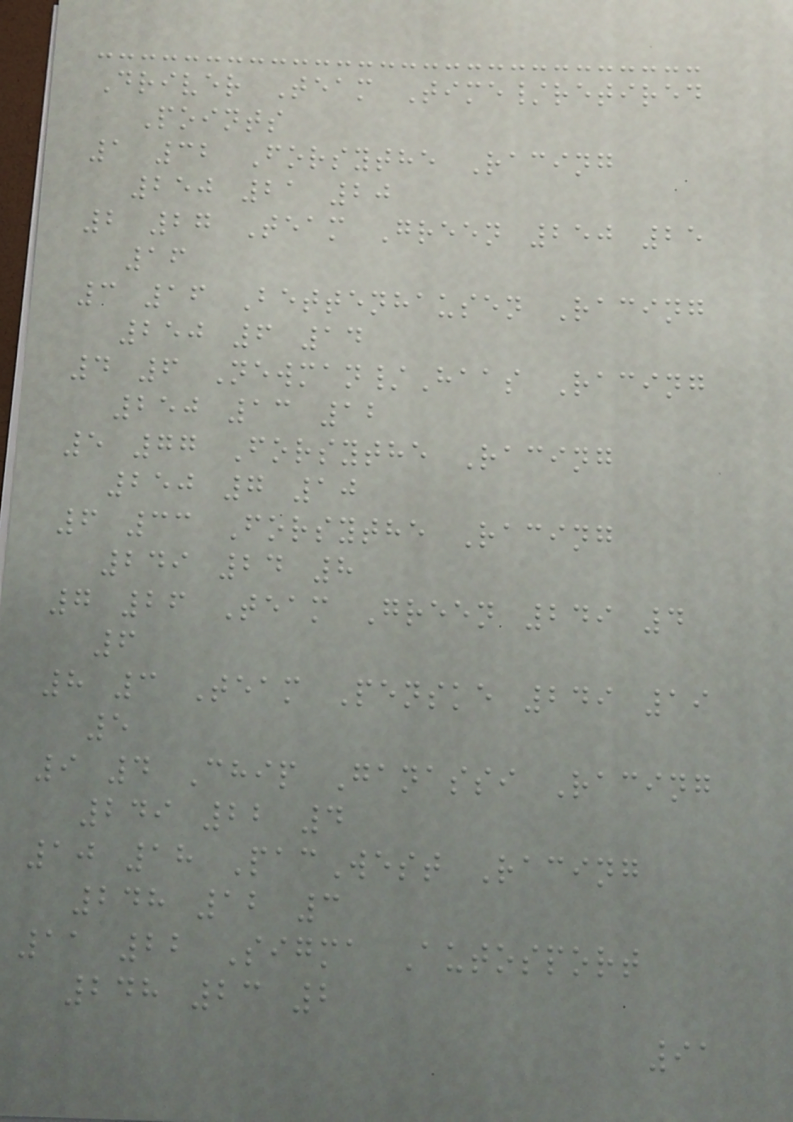Driver Team Time/retired
Points
1 32 Forsythe Racing
250 21 20
2 27 Team Green 250 25
16
3 16 Bettenhausen Racing
250 6 14
4 6 Newman/Haas Racing
250 13 12
5 77 Forsythe Racing
250 7 10
6 33 Forsythe Racing
249 24 8
7 26 Team Green 249 4
6
8 3 Team Penske 249 19
5
9 4 Chip Ganassi Racing
249 22 4
10 18 PacWest Racing
248 12 3
11 22 Sigma Autosport
248 23 2
91
